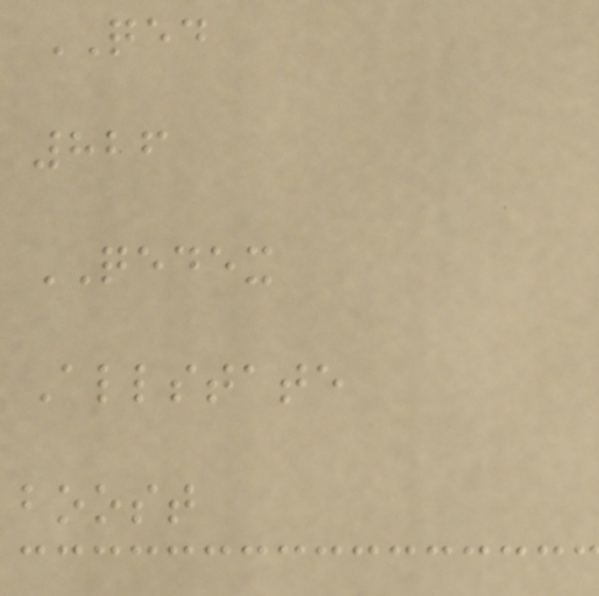QED
826
QEDEX
Allstate
boost
